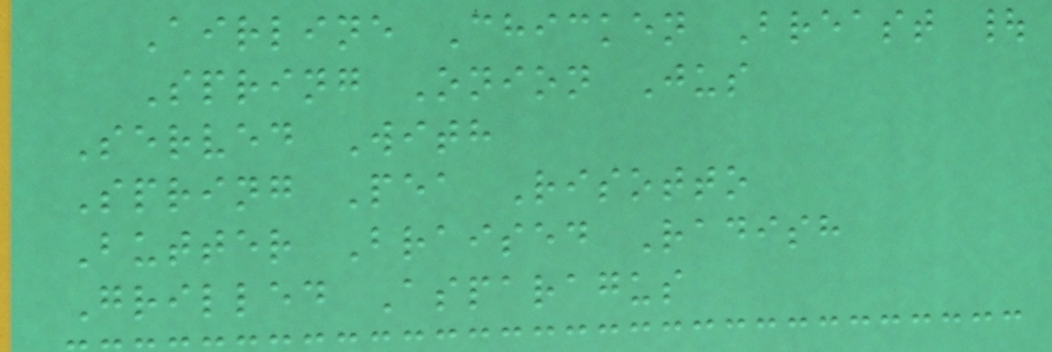Airline Chicken Breast |
Spring Onion Jus
Served With
Spring Pea Risotto
Butter Braised Radish
Grilled Asparagus
